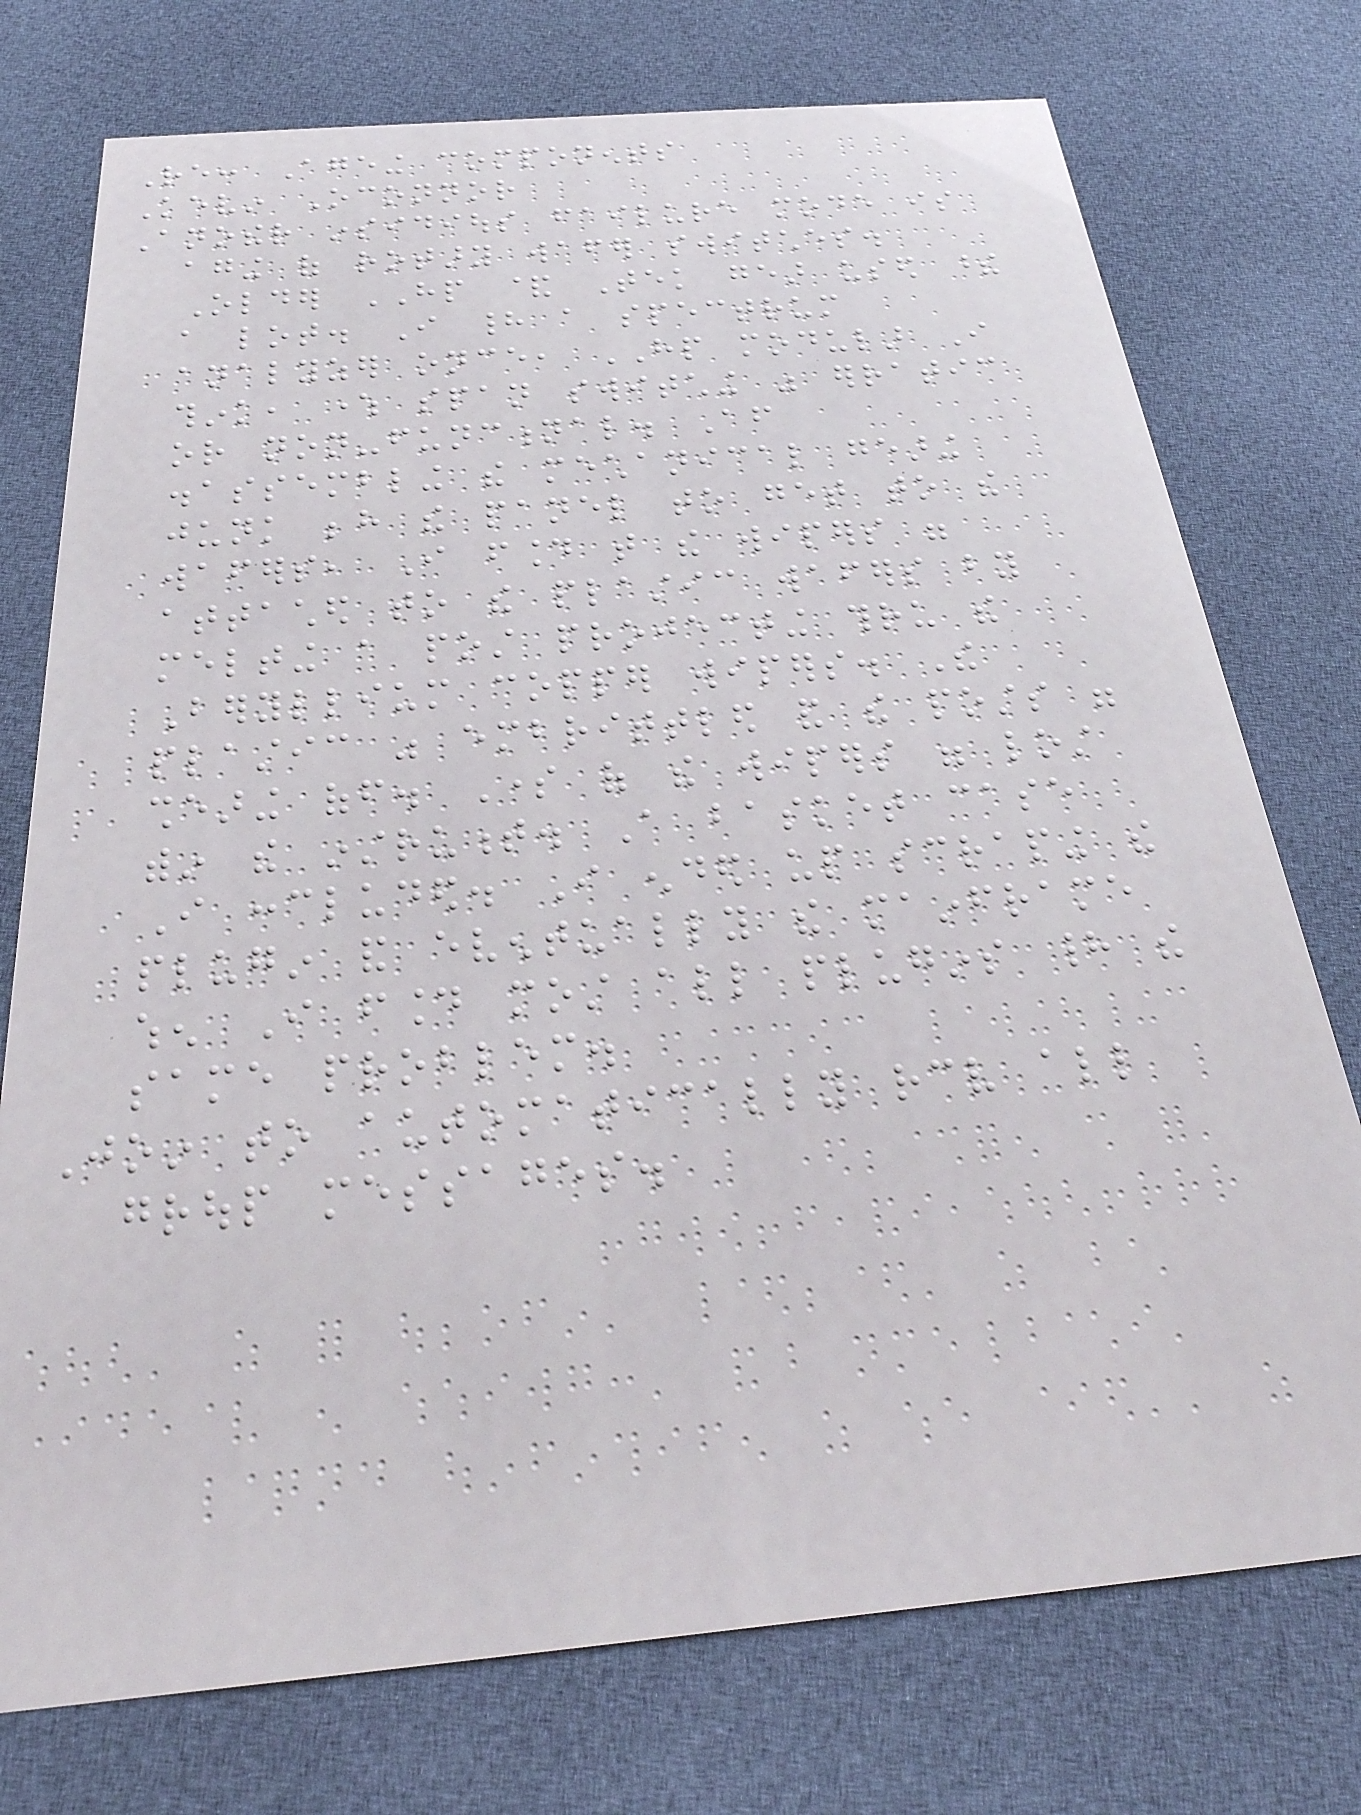Re: Ageing components
Kevin Oconnor
Another insidious failure mode is
aging of rotary wafer switches.
Older HP & Tek gear used these
a lot. I had a spectrum
analyzer once, HP modular I
think, where span switching was erratic
or non-functional. After
disassembling the mechanical gearing
junk behind the panel to get to the
wafers, I found that the wipers were
attached to the plastic wafers by
melting a post projecting thru the
Beryllium copper wipers. The
plastic was embrittled and the posts were
shearing off. Some of the wipers were lost
within the instrument. A basket case
I concluded. I ended up scraping the
plugin and eventually the mainframe
when I found most all plugins had the
same problem.
Join to automatically receive all
group messages.
